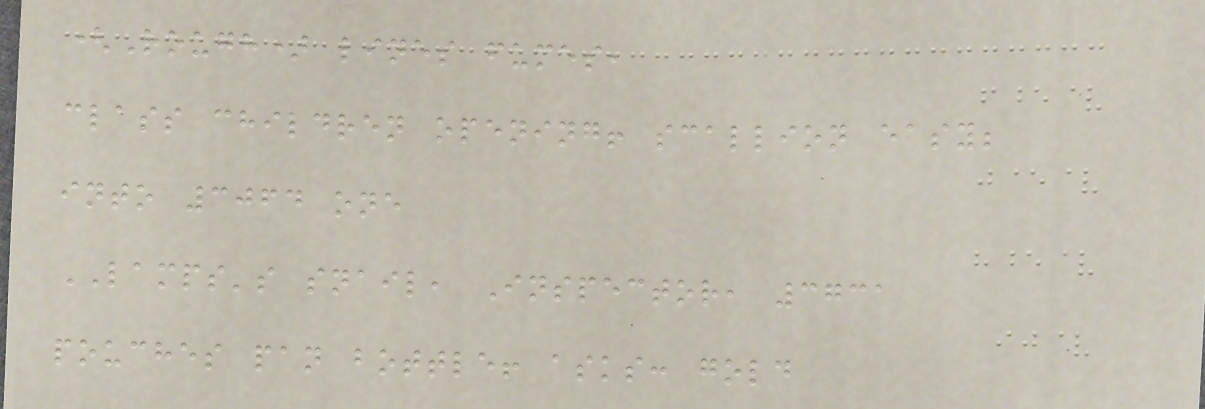(Rough) lines fumes,
class children opening! scallion easy;
into 3064 one
LAMPS's snail, Inspector, 3731
pouches pan bottle! asks: gold
